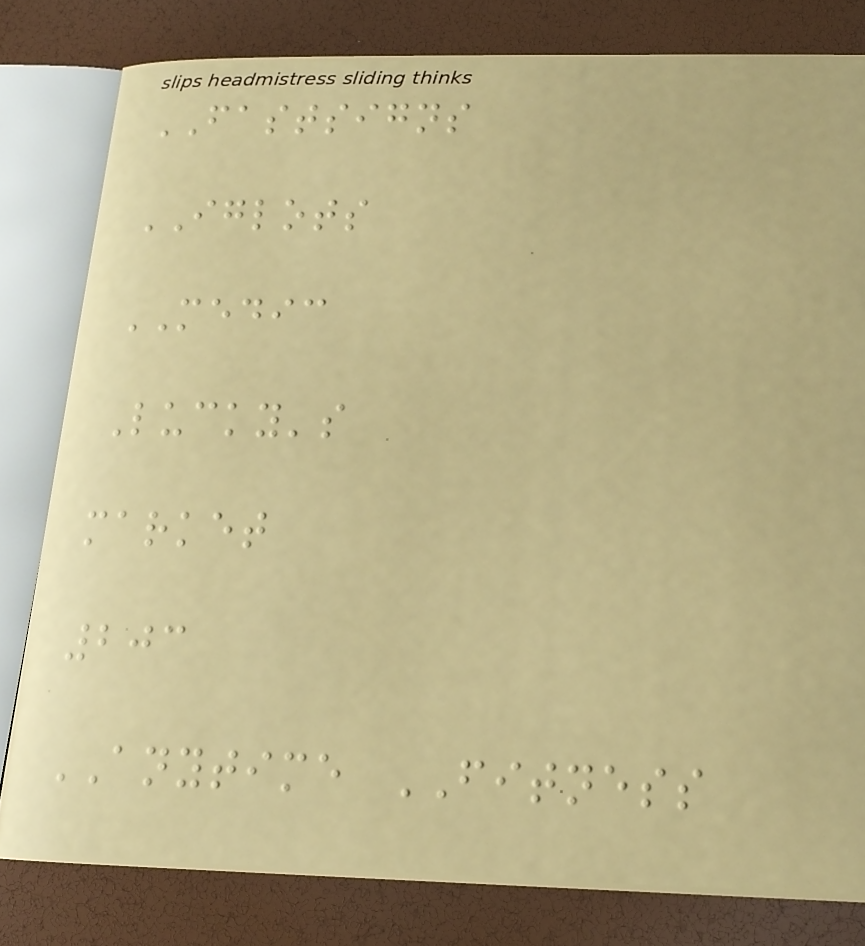FASTSIGNS
IGLOTS
MEDIC
Lucky's
market
203
ANYTIME FITNESS
